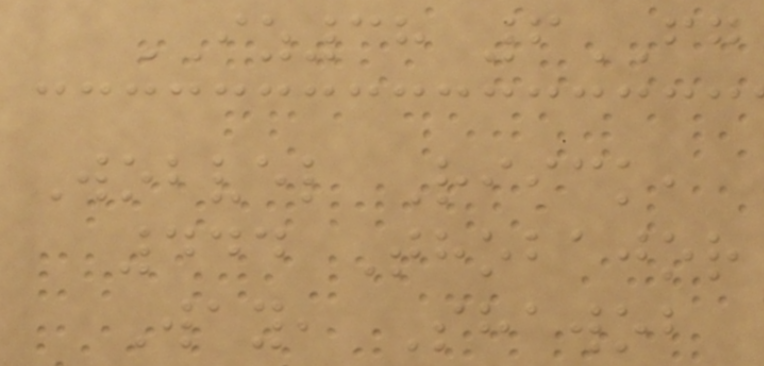IZ38 6FG
Wobvel Riick,
444 Thobajor
Way, Shawob
